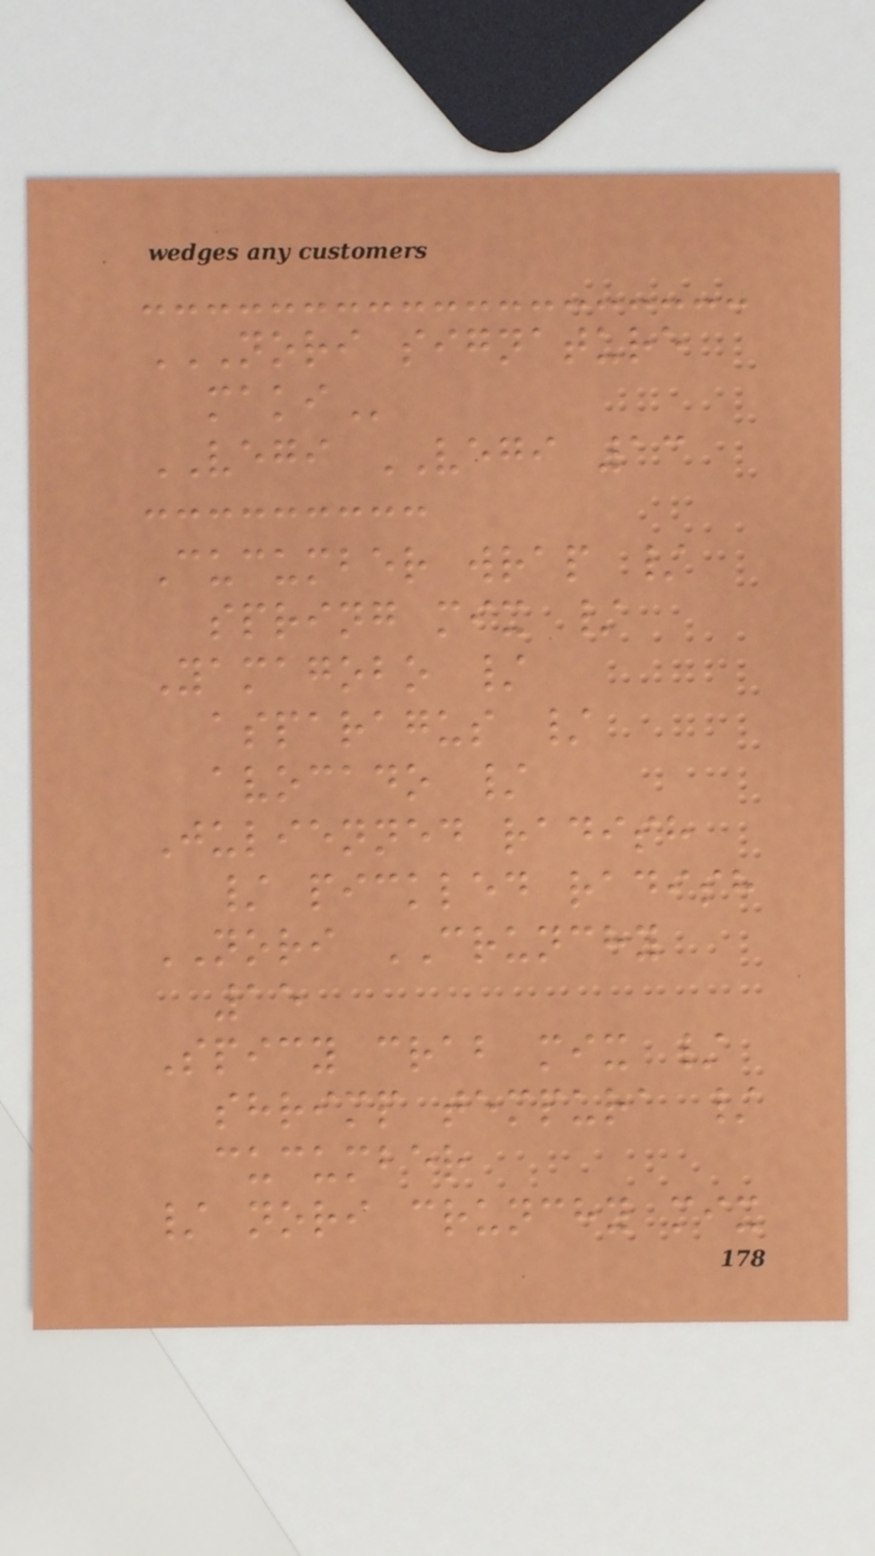NORI SIGNATURE
MAKI
VEGI VEGI 13
Cucumber wrap /
spring mix /
Yamagobo /
asparagus /
avocado /
Julienned radish
/ pickled radish
NORI CRUNCHY
15
Spicy crab mix /
shrimp tempura /
cucumber
/ nori crunchy mix
